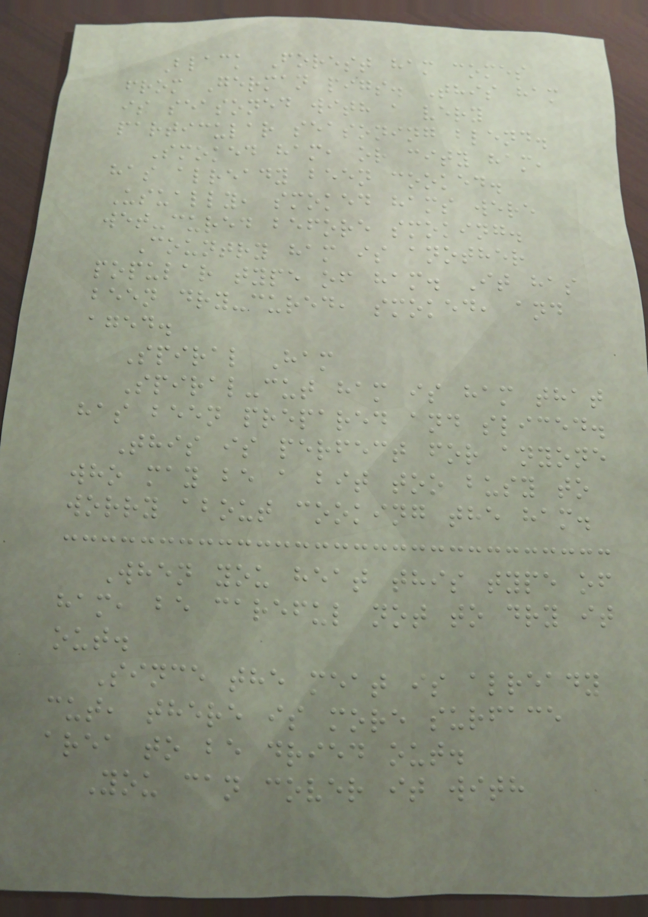Black Forest ham comes
from German pigs. This ham
is seasoned with a very
particular seasoning blend.
Smoked ham, or city ham,
has already been cooked.
Usually, smoked hams were
wet-cured before smoking.
Country ham is another
popular type of ham. It has
been dry-cured, smoked, and
aged.
Spiral Ham
Spiral-cut ham is ham that
has been prepared and sliced.
This is perfect for anyone
who may be a bit too busy to
worry about cooking the ham.
When you heat this type of
ham, be careful not to dry it
out.
Since the meat is already
cut, there is more surface
area to be dried out.
You can cover it with
